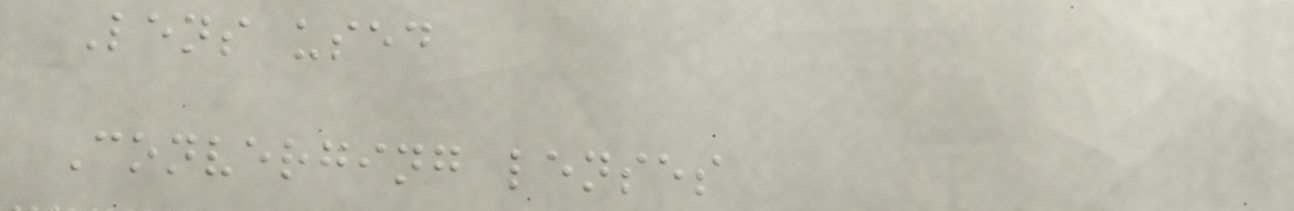Lens used
Converging lenses
